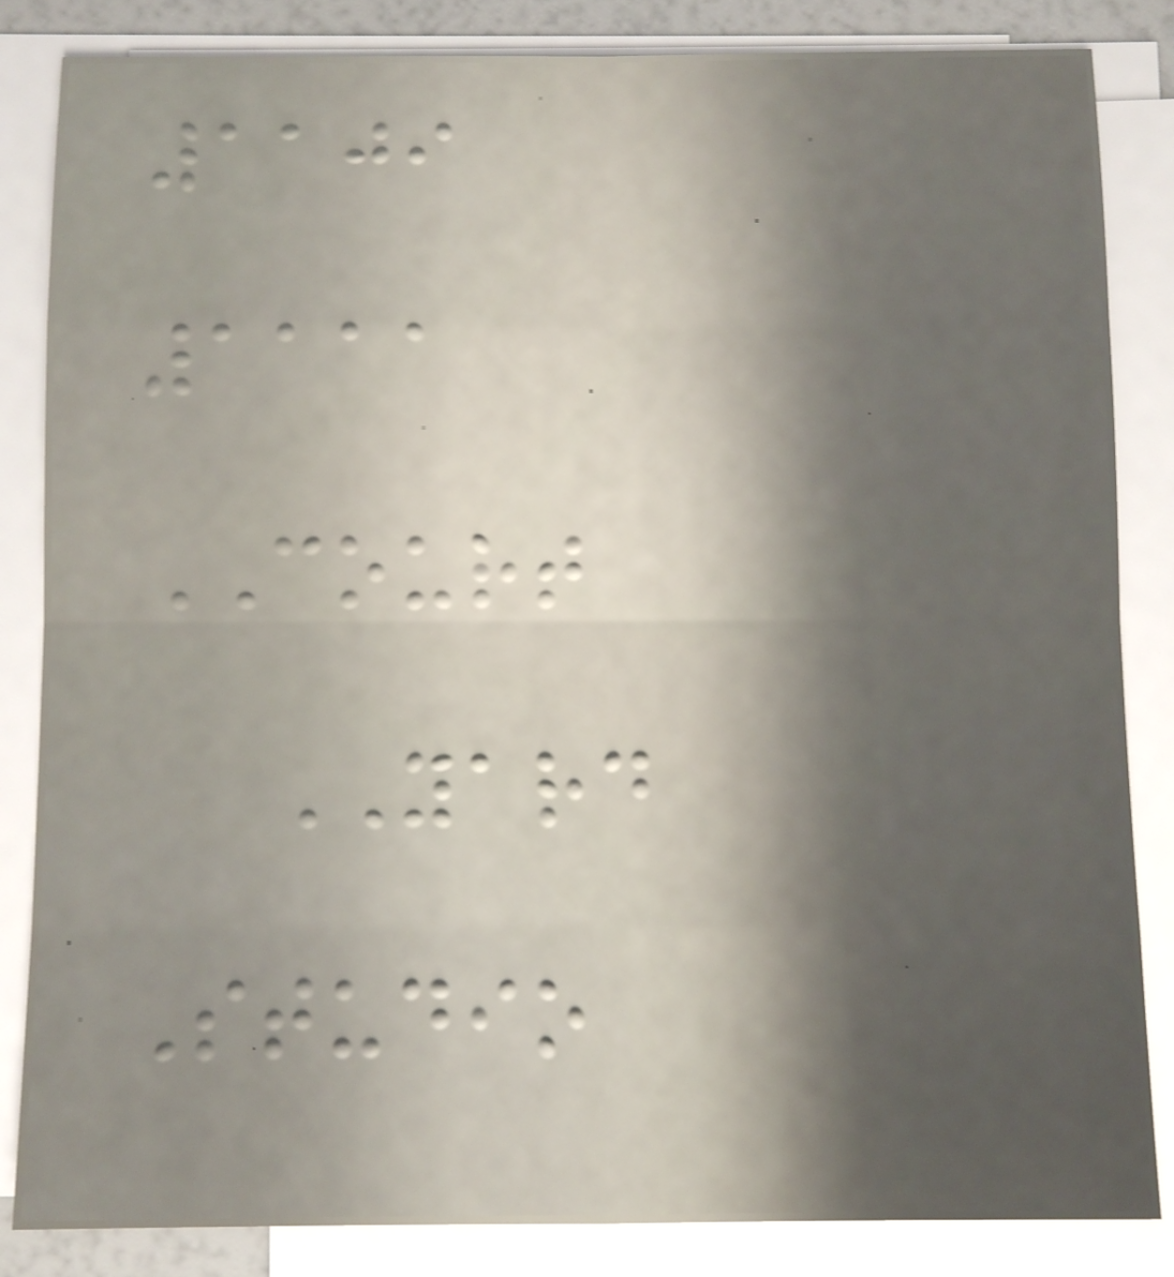1109
1111
COURT
YARD
Studio
